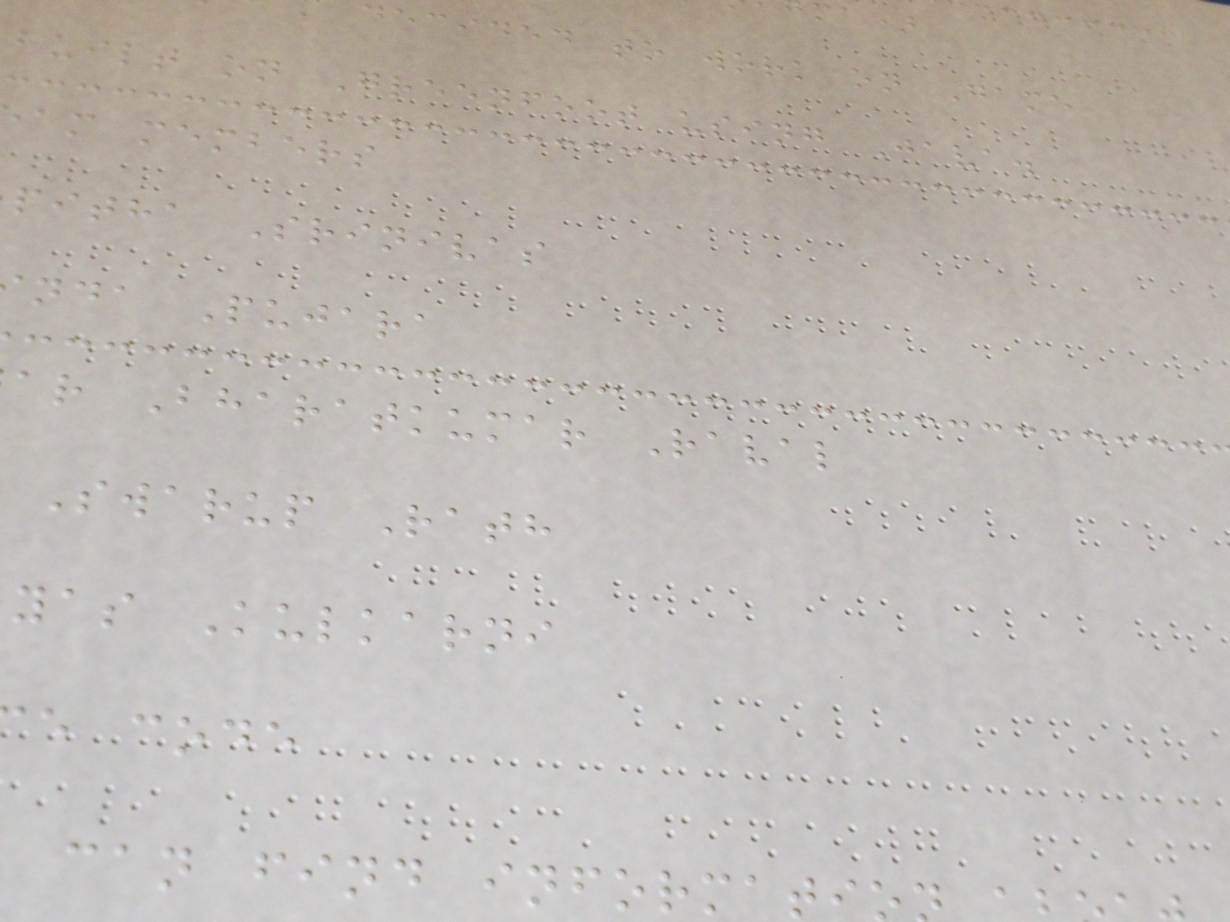decided to work on Game
built on Greenfoot using Java.
am members
pitha Srinivas
nda Pujara
ar Bharatkumar Raval
Swarup Rath
yas Kulkarni
e code
can find informati
